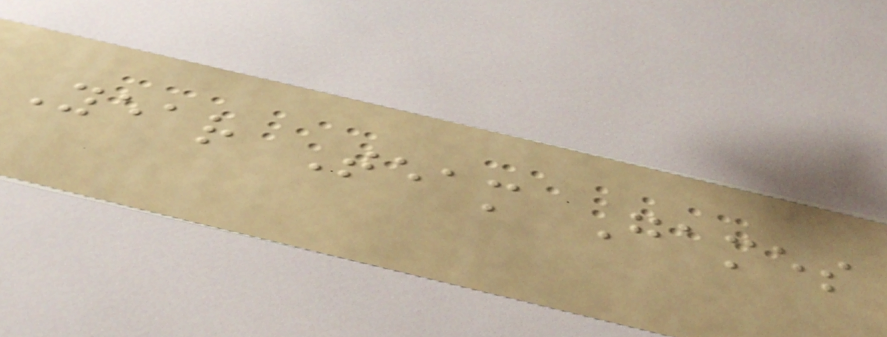Year Team Games
